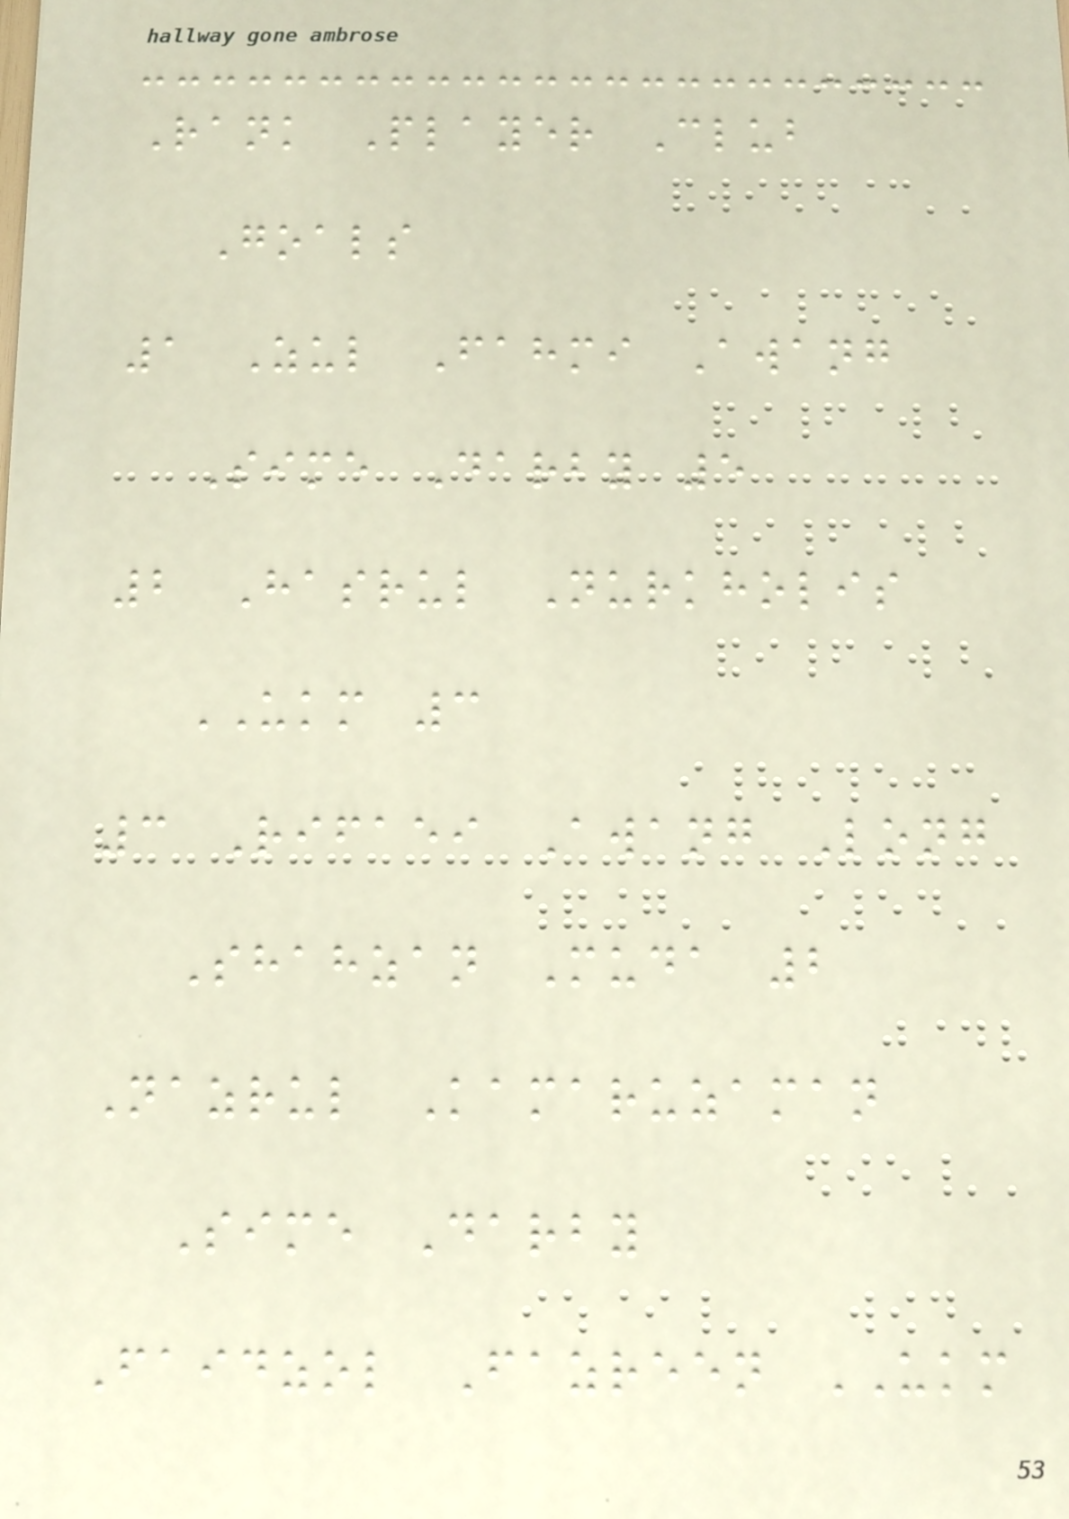Rank Player Club
Goals
1 Zul Fahmi Awang
Sime Darby 5
2 Hasrul Nurkholis
UKM 3
3 Rifaei Awang Long
Shahzan Muda 2
Nazrul Kamaruzaman
Sime Darby
Faidzol Fazreen UKM
